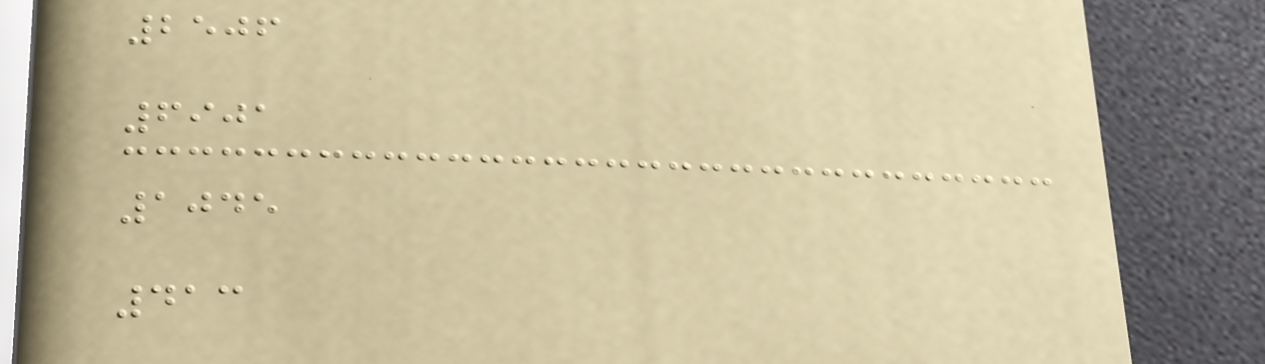2506
6901
1045
413
